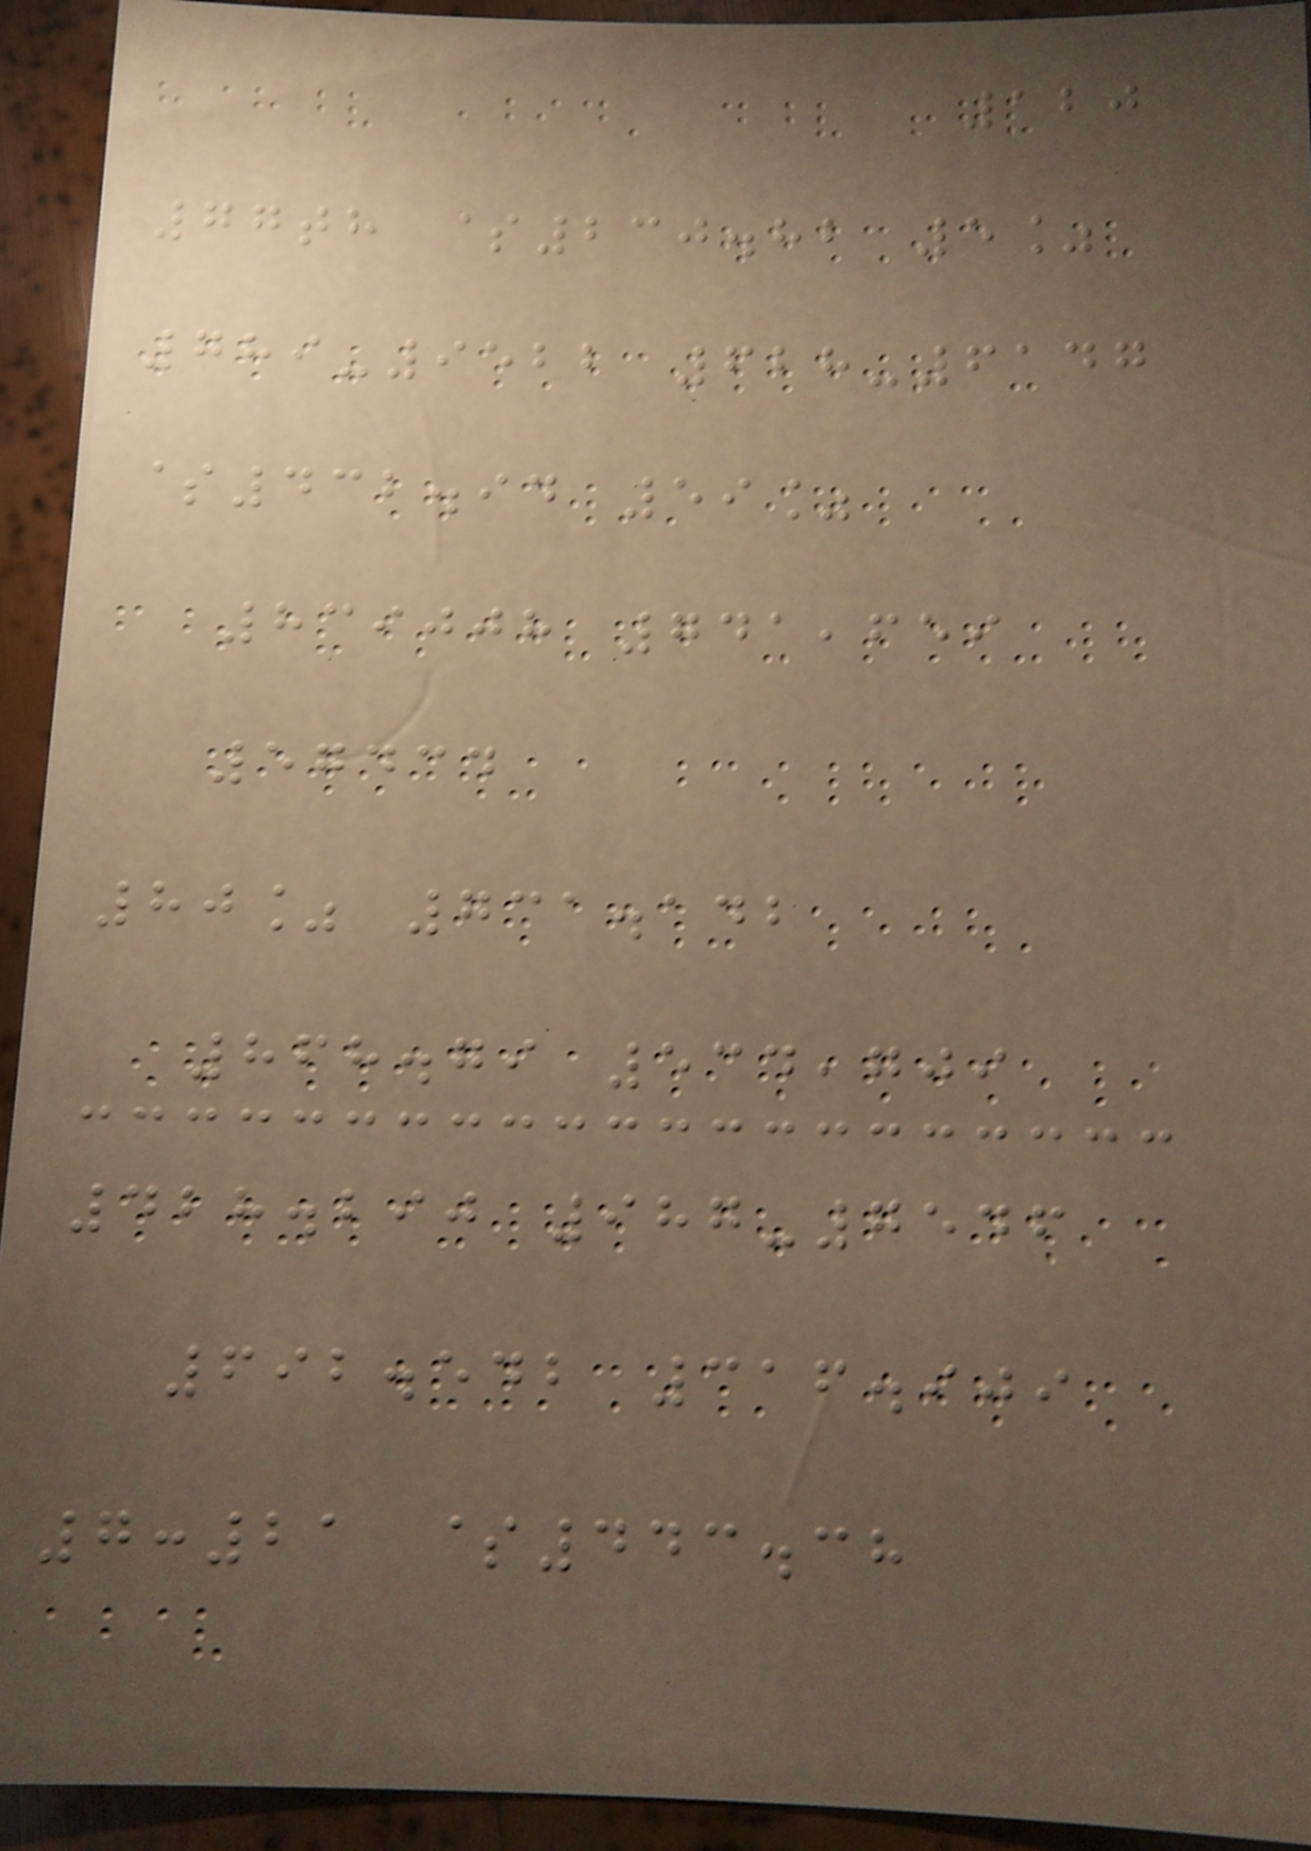120
77th $230.82 5%
789-9522 628-6147
$432.94 59%
839008 741,659
57434
80% 731.142
868.79 534,709
428.290 987-7546
692.542 316.909
7:21 $443.38
